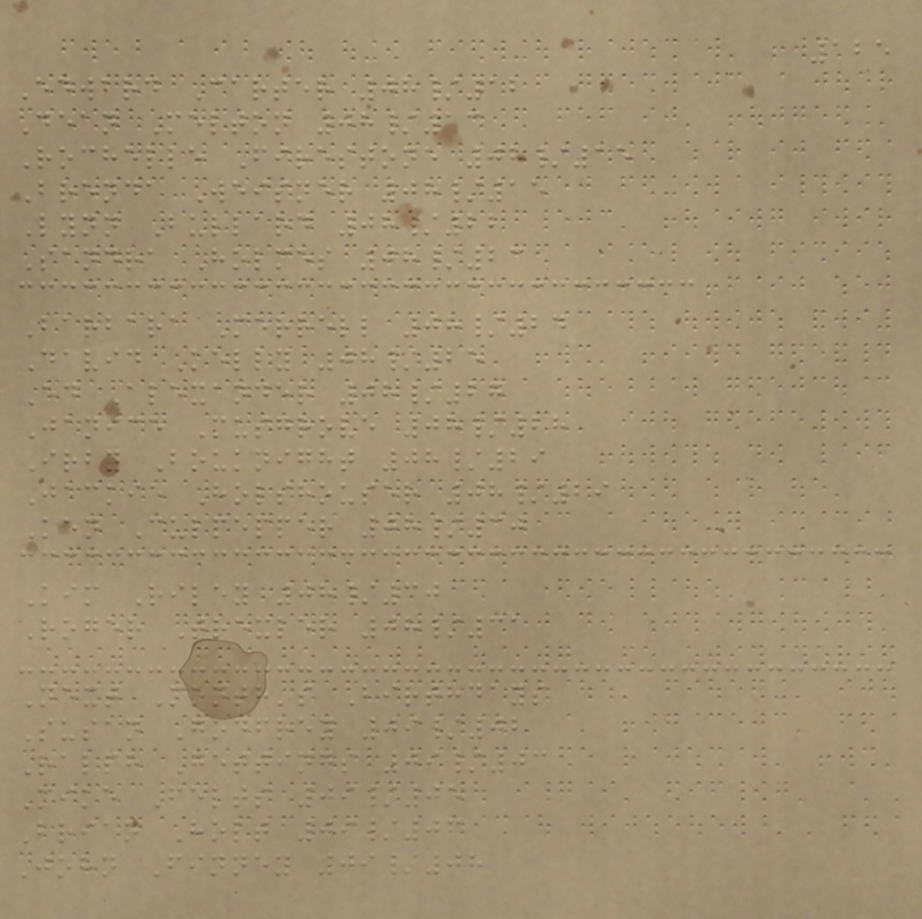125
Edward Carter 08/12
Dean Melton 08/13
Rochelle Firestone 08/15
Brenda Weisner 08/15
Lynn Bullard 08/22
Sandra Holmes 08/23
Barbara Merrell 08/24
David Kelly 08/25
Ed Alexander 08/27
Janice Musgrove 08/28
Irby Bouknight 08/29
Jackie Holshouser 08/29
Ken Culpepper 08/30
Kim Riley 08/30
Roger Trexler 08/31
Next Month's Birthdays
Susan Godfrey 09/02
Ralph Gettings 09/03
Mike Felts 09/05
Brian Holt 09/06
John Finney 09/08
